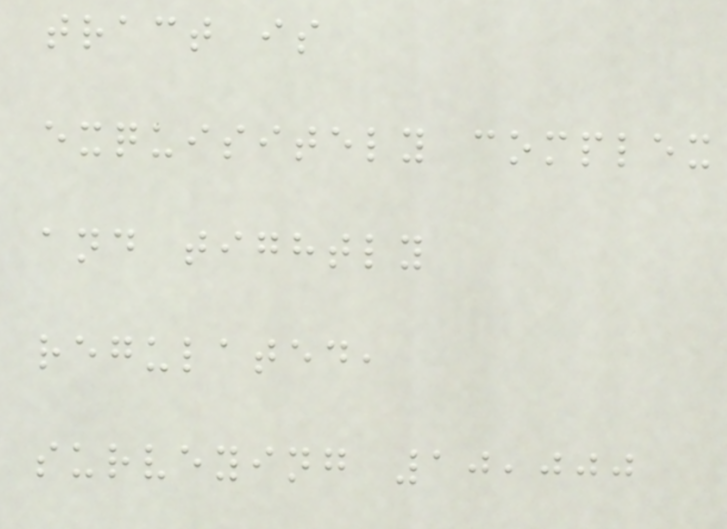tract is
exquisitely complex
and tightly
regulated,
surveying 10,000
